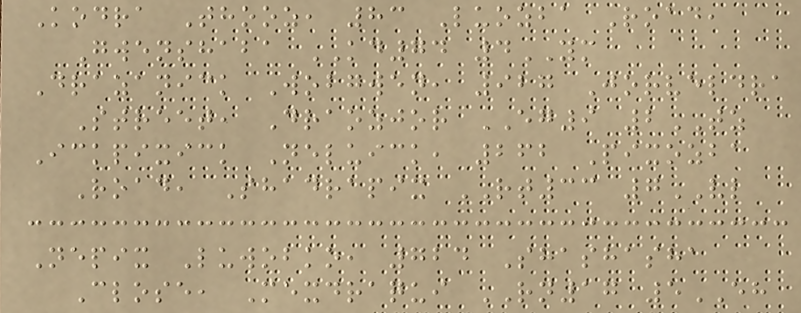Kodra Thooz, 83 Luozba Road,
Gwenshaba KD74 4YM
Drazanick Wobgwen, 927 Jorveldra
Street, Draozjor EG9 2TZ
Ickpixick Neluick, 262 Pixozba
Road, Shadrapix RT33 7VL
Nepix Luwobko, 724 Shashasha
Close, Mexdraqui RN17 5EH
